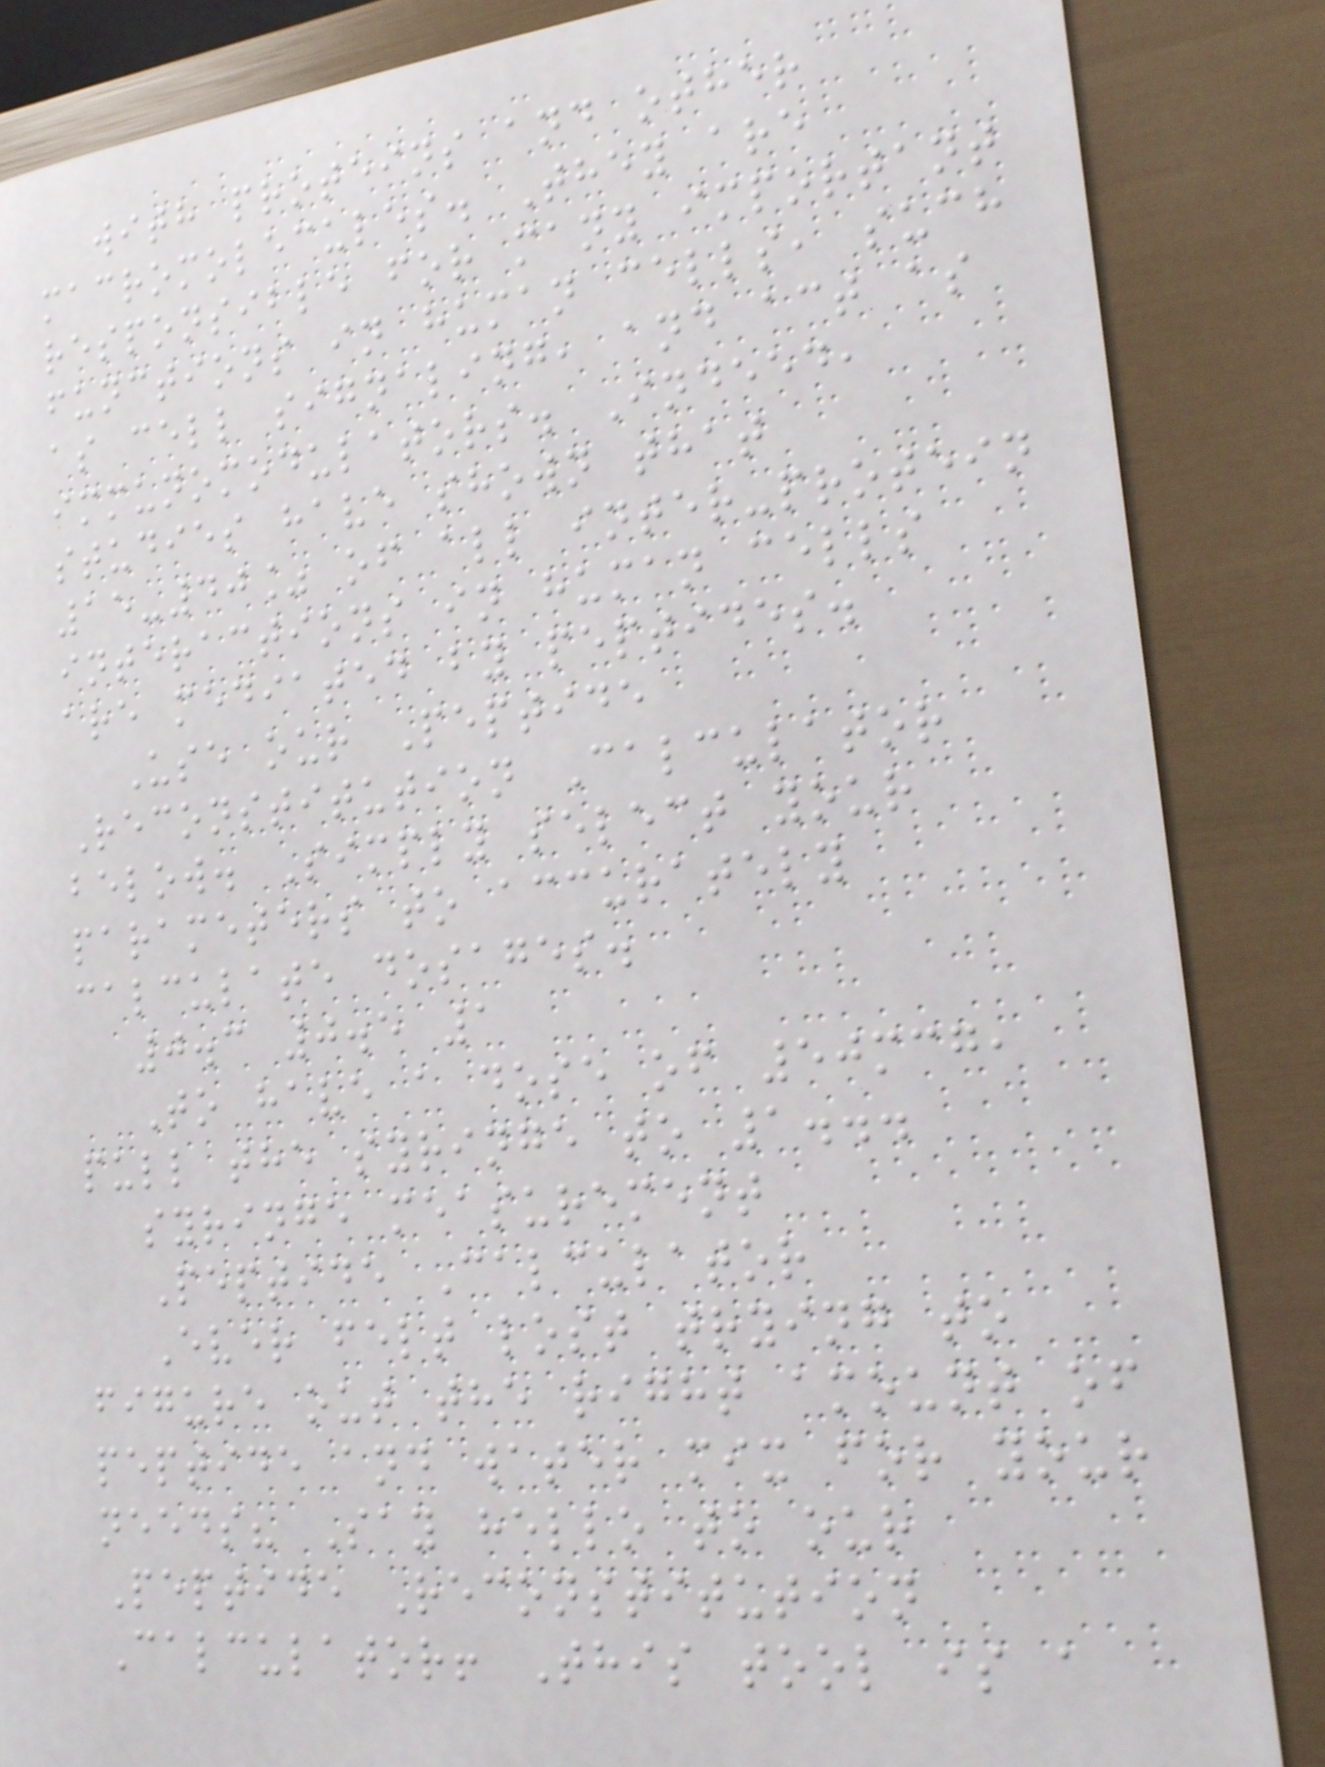with proteins and other
macromolecules. They are
responsible for many important
functions in human cells, such
as cell signaling, and act as
immunomodulators. Indeed,
studies have shown that
15-40% of all inter-protein
interactions in human cells
are mediated by peptides.
Use our Peptide
Reconstitution Calculator
below. Simply select your
parameters to accurately
calculate dosages.
0.3 0.5 1
To have a dose of 50mcg,
pull the syringe to 1...
syringe measurement
Peptide Calculator
Ever felt lost trying to
figure out the right amount of
peptide and water mix for your
needs? Say hello to our
Peptide Reconstitution
Calculator! This tool is a
